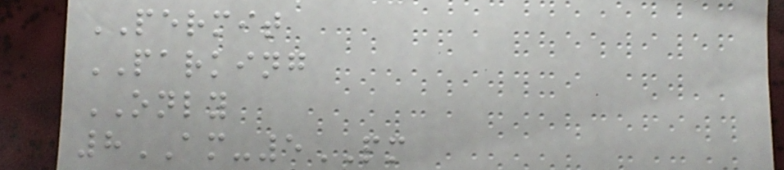PERMIT
PARKING
ONLY
8AM-5PM
